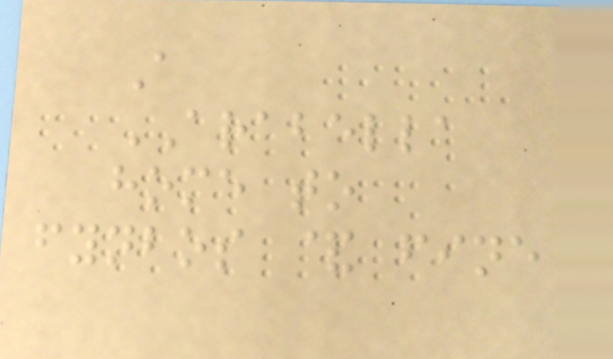A
ARABELLA
home to
fynbos & fine
